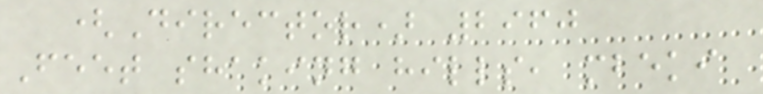(Director) 2960
Feet shaking hills, mbeki
